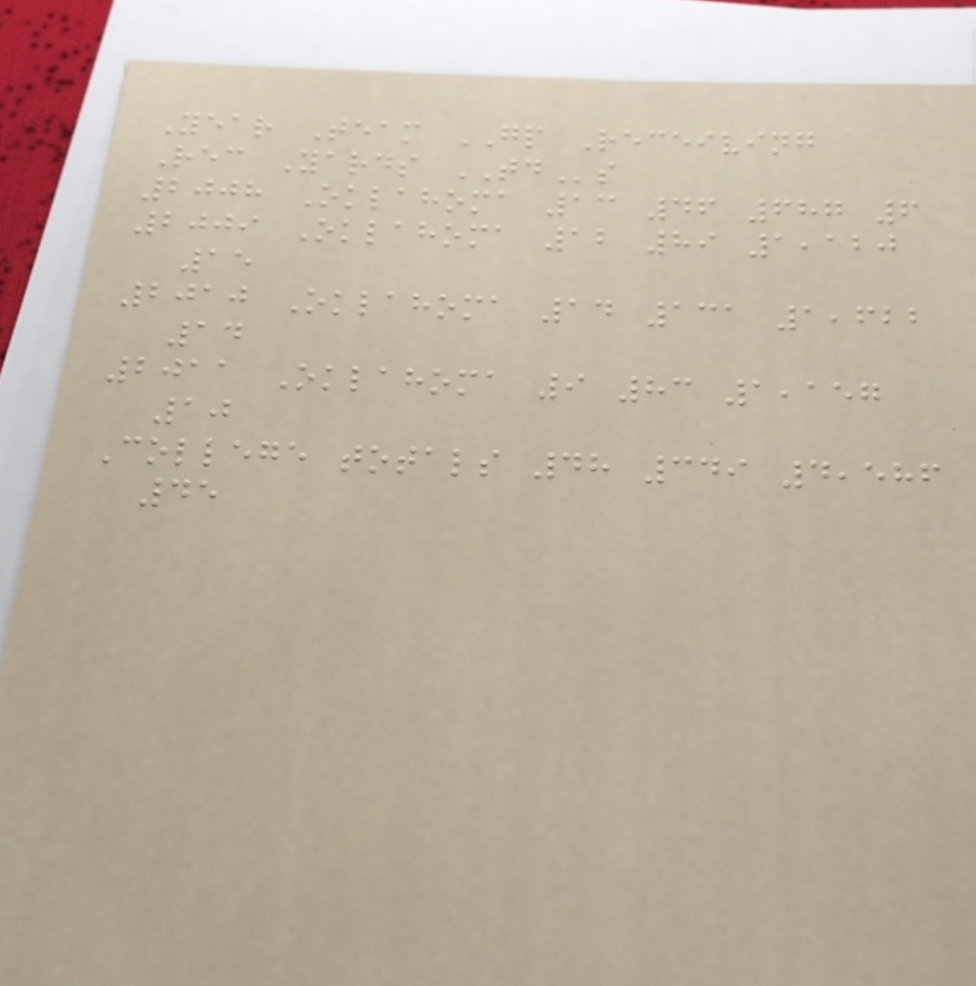Year Team GP Receiving
Rec Yards TDs
2008 Oklahoma 13 46 687 6
2009 Oklahoma 12 89 1,120
15
2010 Oklahoma 14 131 1,622
14
2011 Oklahoma 9 83 1,157
10
College totals 48 349 4,586
45
